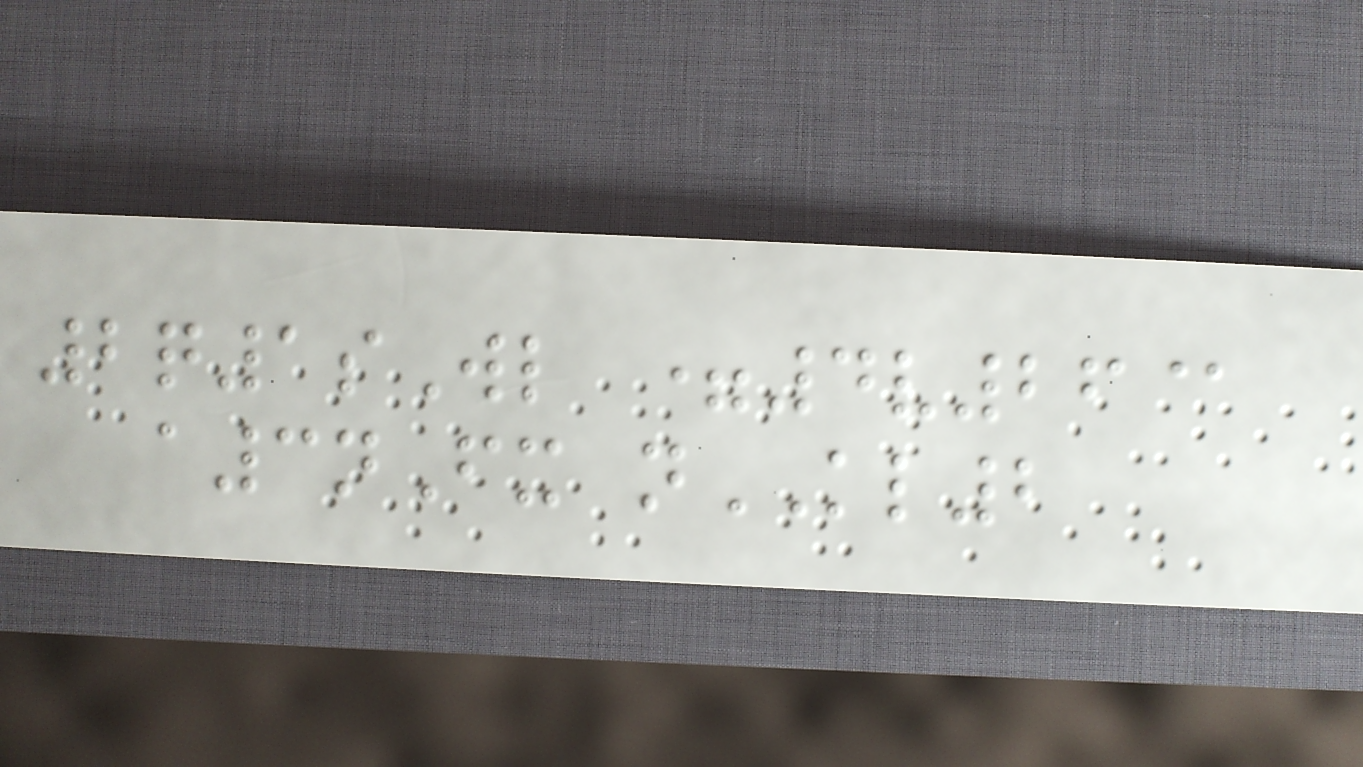2q1sWl =4v26@
a3nFx nKL2
